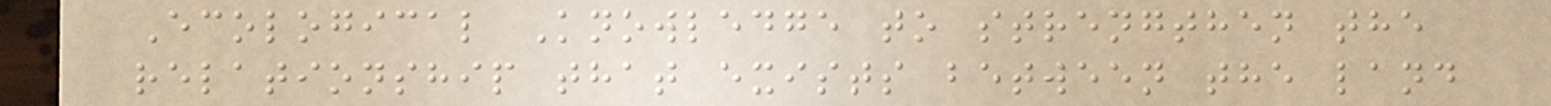Ecological Knowledge to strengthen the
relationship that exists between the land
